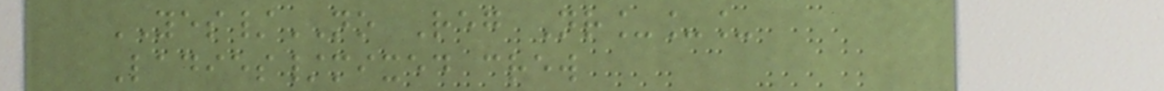YES/NO Reg Nr___
Ladies/mixed crew
